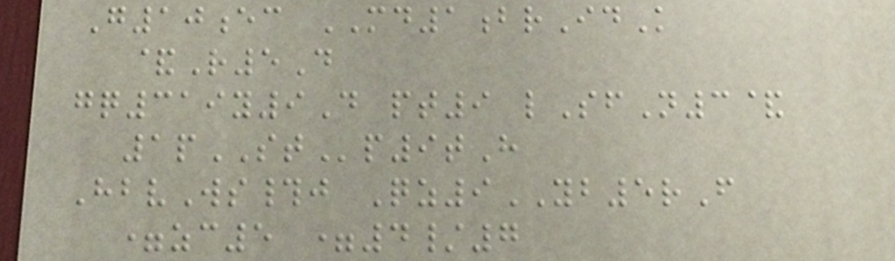G10ec MD1brIdK
&R5D
gq319y9D pt9 lSfN3&
1pSTp9tH
HbvWs#j Qz9YB5rF
=zc5 =4/7
